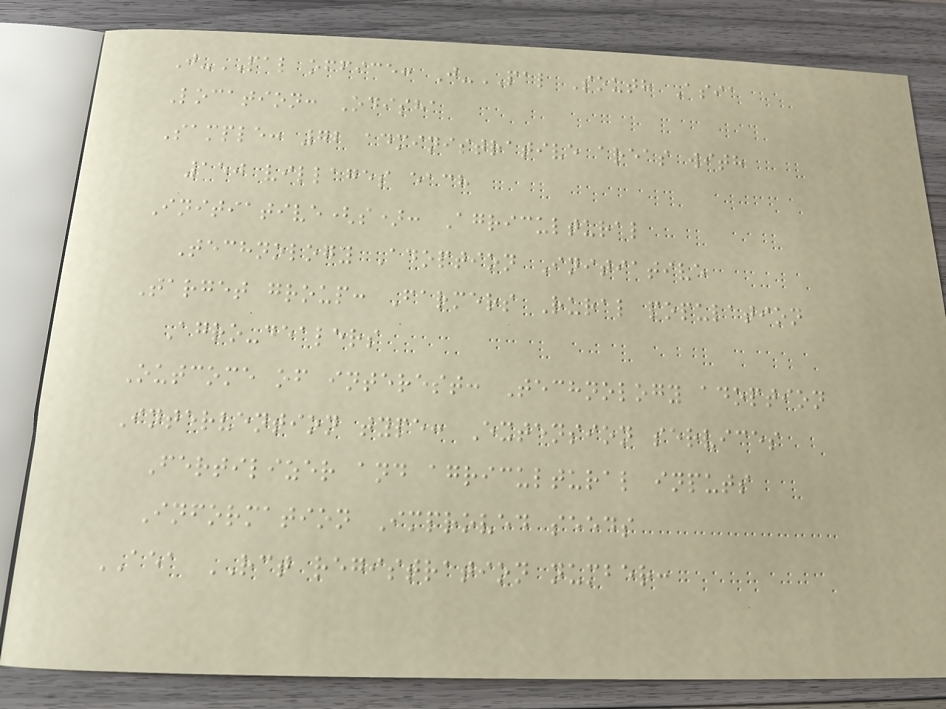J-PAL office: J-PAL South Asia
Location: Odisha
Sample: 72 administrative areas with
150 villages each
Initiative(s): Agricultural
Technology Adoption Initiative
Target group: Farmers Rural population
Agro-dealers
Outcome of interest: Technology adoption
Intervention type: Extension services
Fertilizer and agricultural inputs
Information Improved seeds
AEA RCT registration number:
